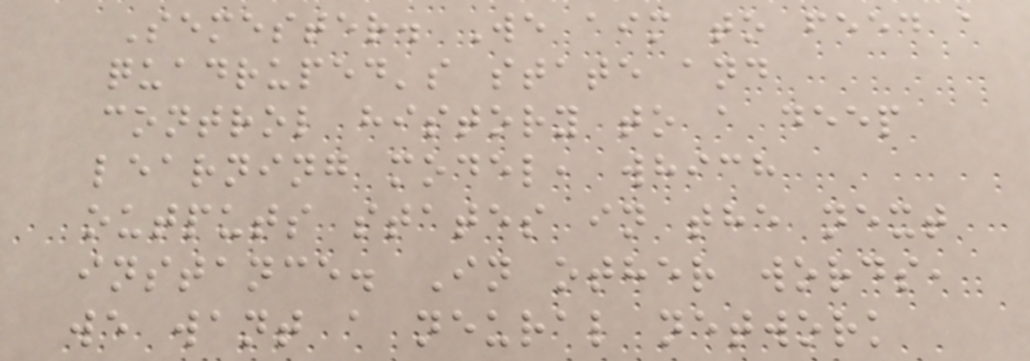Semester. We aim to feed a
quadruped's state and
control history to a deep
learning model, which
outputs states in the next
instance. In other words,
we want a neural network
